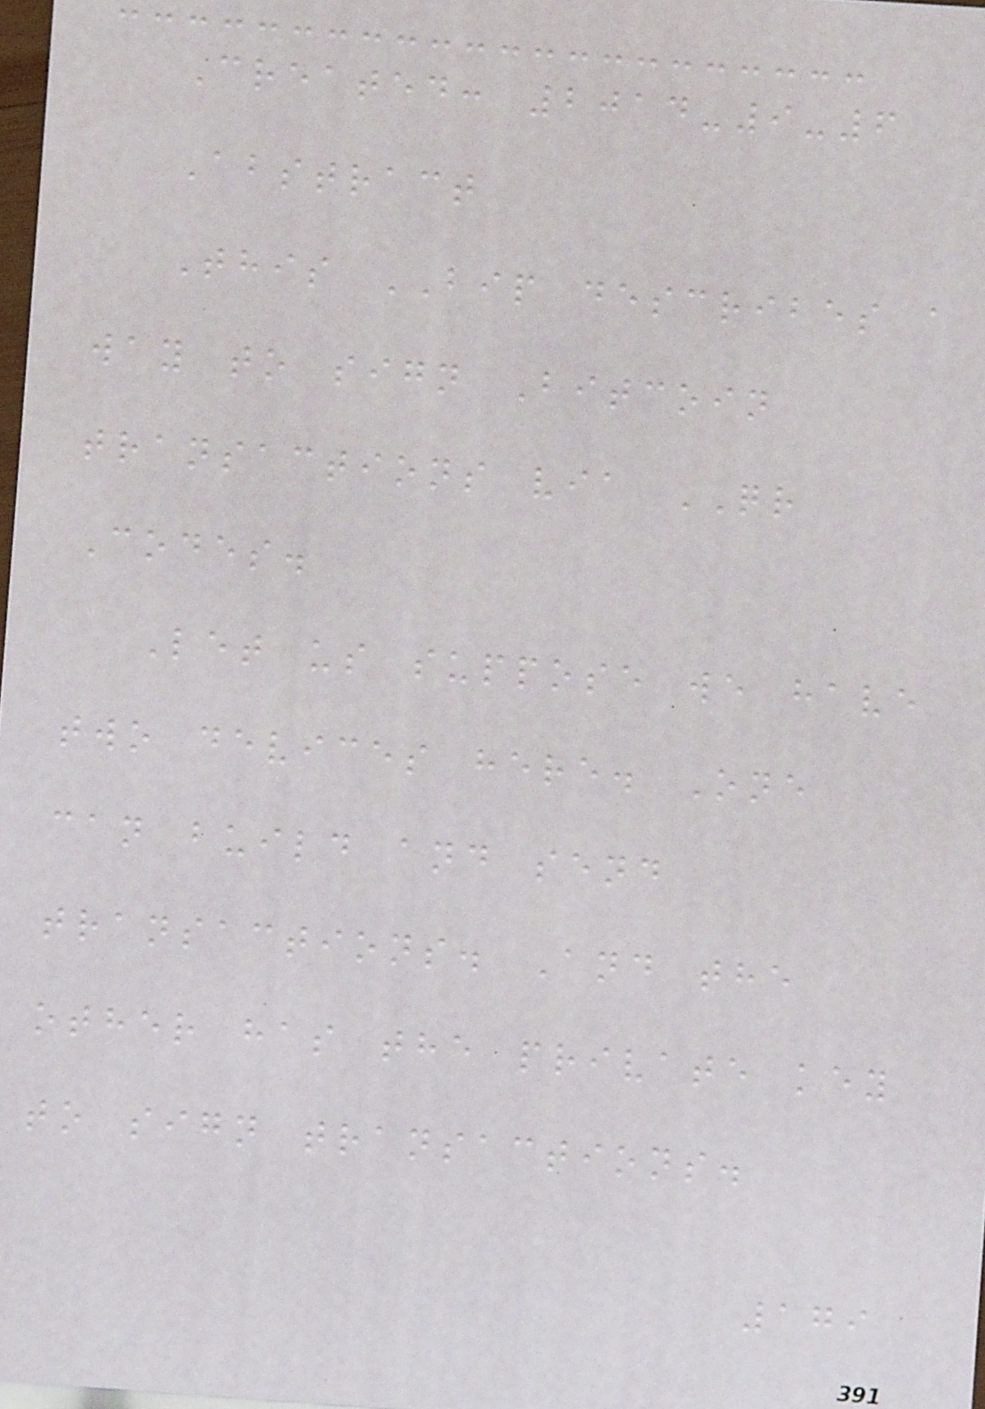Created: 2014-9-6
Abstract
This BIP describes a
way to sign Bitcoin
transactions via QR
Codes.
Let us suppose we have
two devices here. One
can build and send
transactions. And the
other has the private key
to sign transactions.
179
